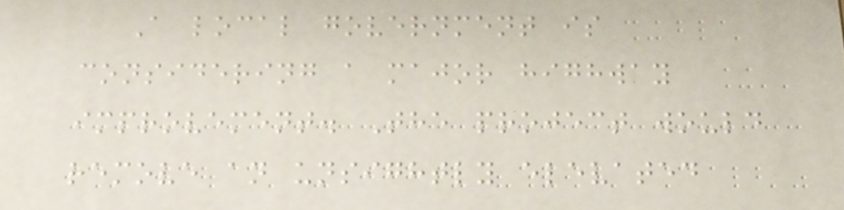A local government is
considering a major highway
improvement. The project would
remove an unsightly elevated
